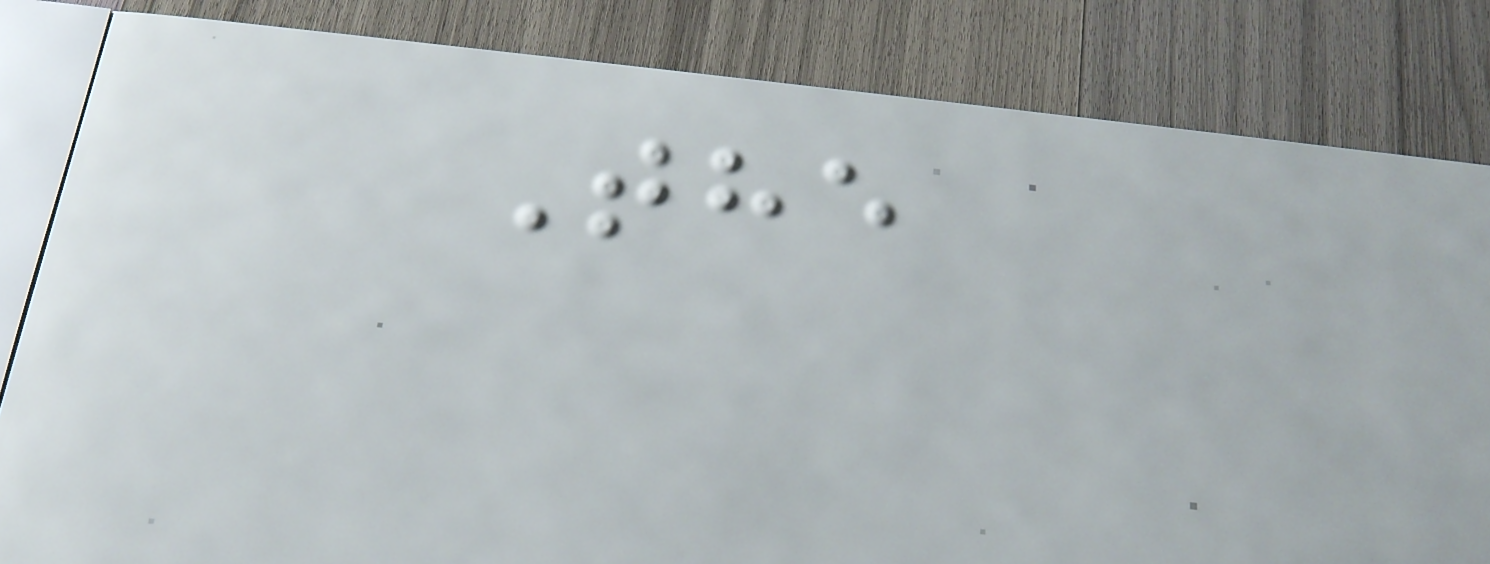The
